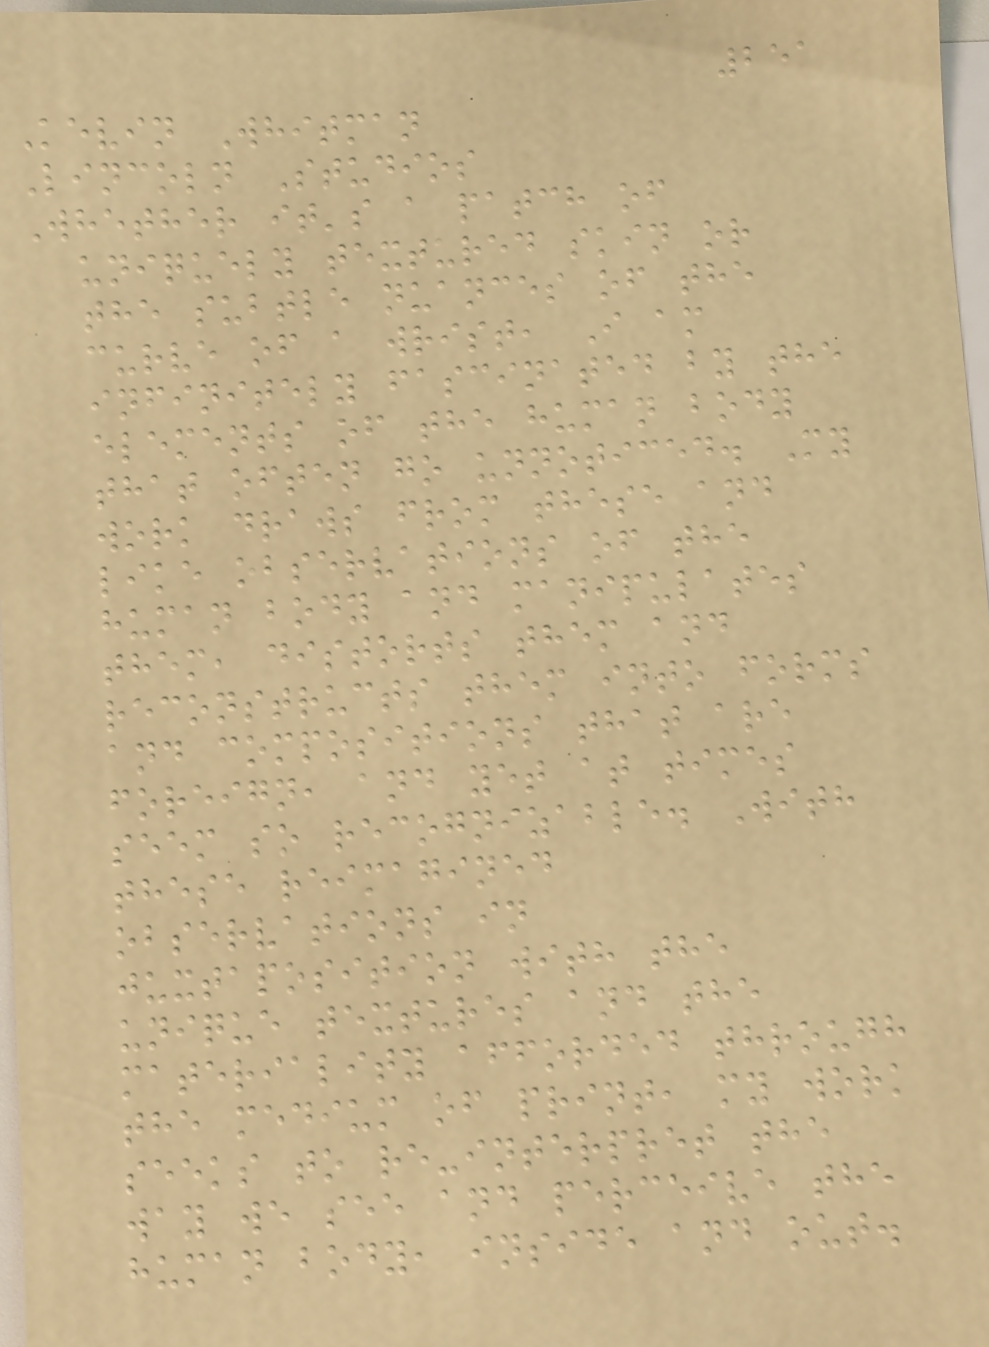251
Kevin Whitman
Lincoln Studios
Whether it's a patch of
uniquely textured skin or
the subtle nuances of the
curve of a wrist, I am
infinitely fascinated by the
elements of the human body
that often go unnoticed. My
work draws from these and
like observations of the
human body and manipulates
them, distorts them and
reconstructs them into forms
and compositions that are
foreign, and yet at times
seem so recognizable. With
these reimagined
observations in
juxtaposition with the
unique textures and the
materiality afforded through
the medium of print, my work
seeks to re-interpret the
way we see and perceive the
human body, inside and out.
